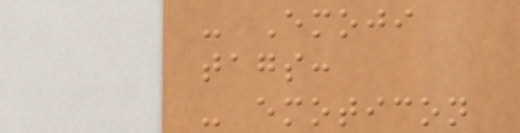- Emoji
tags:
- emoticon
